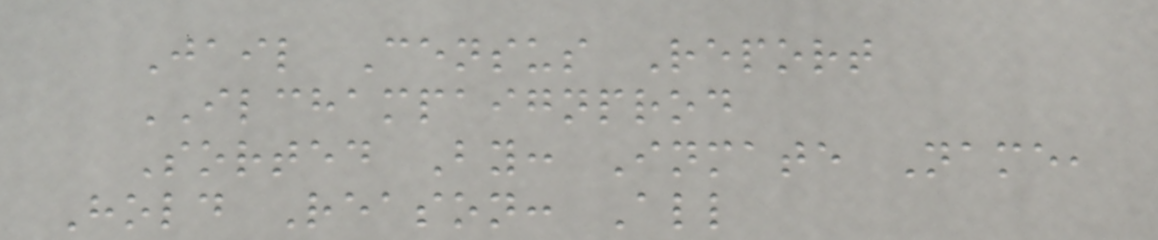Jail Census Report
ILCHAMPAIGNPROD
Sorted By: Inmate Name,
Hold Reason: All
